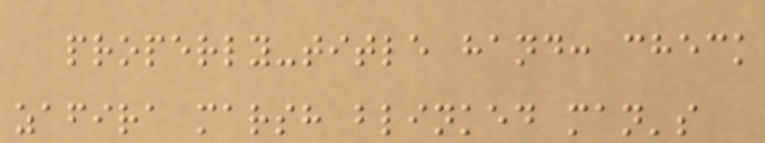properly-title hand: check
zafira marsh blinked man's
